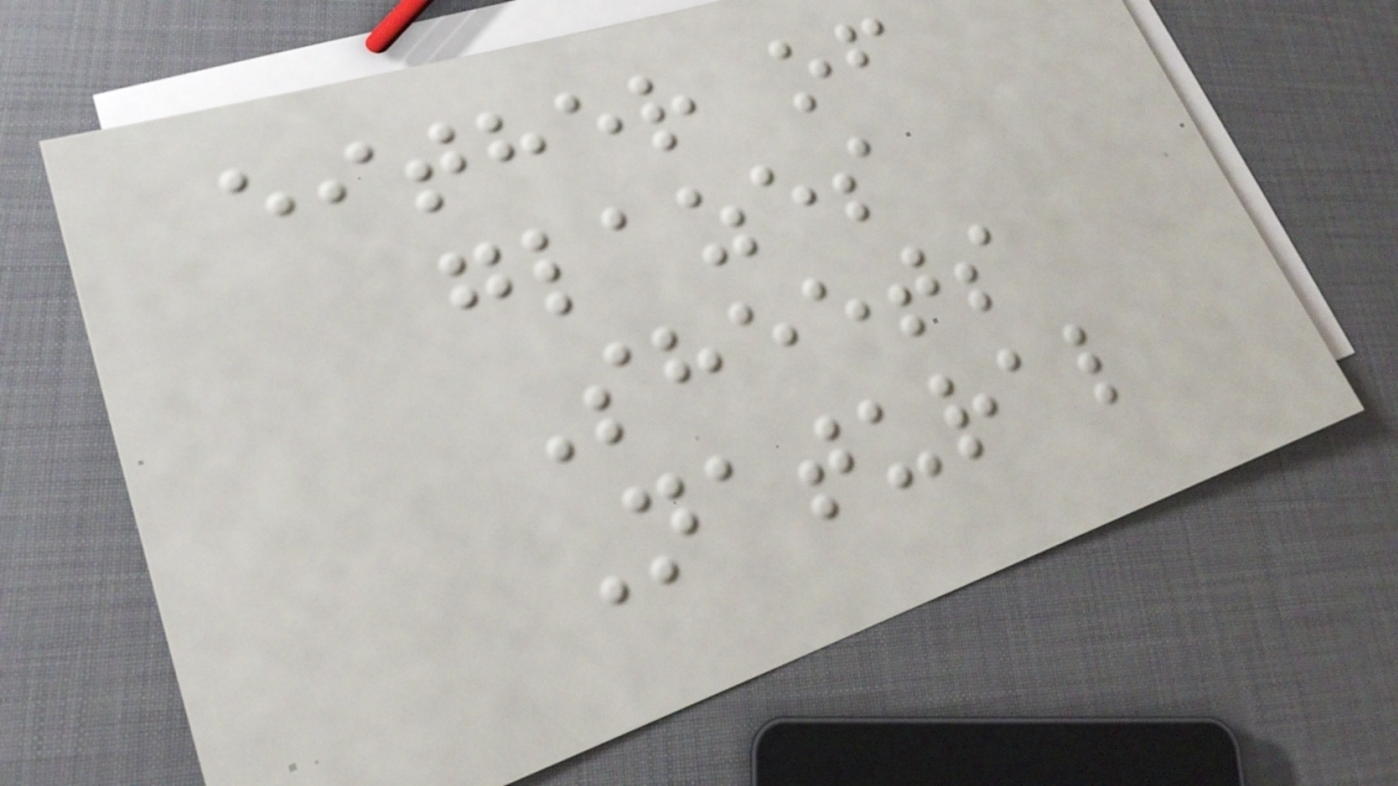either of
glazes
Sheets
Natural
